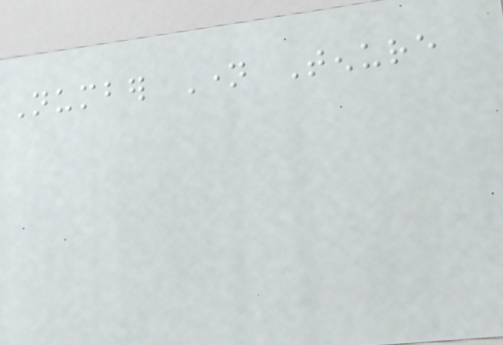Number Name Tenure
